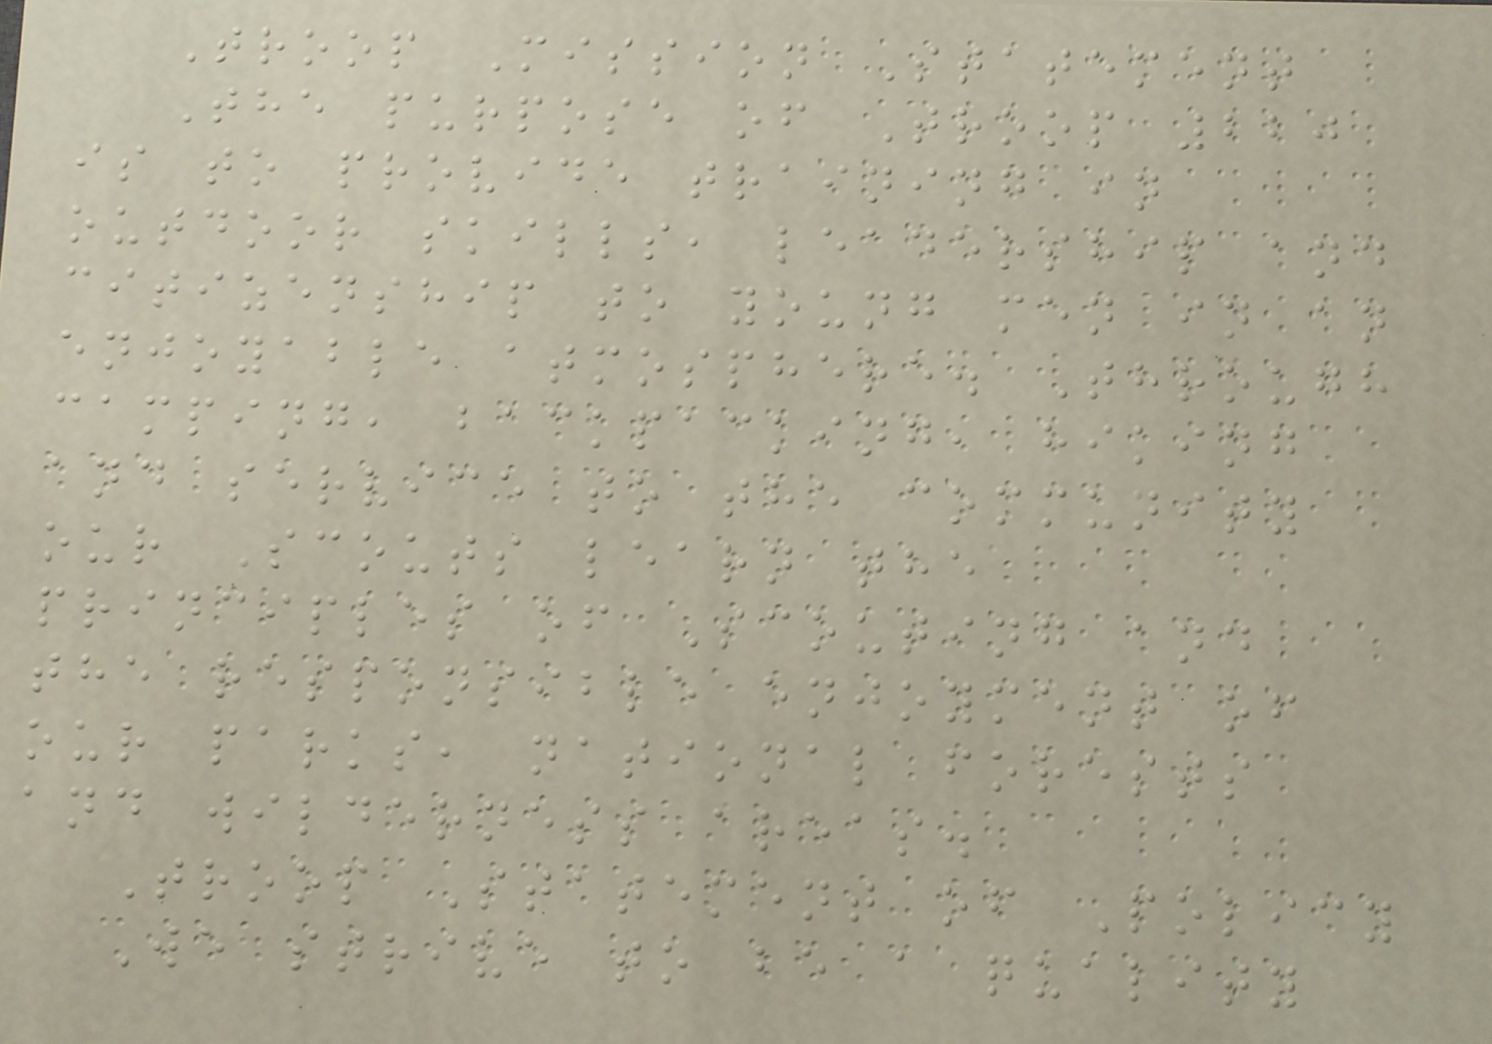Troop Mission Statement
The purpose of Troop 220
is to provide training in
outdoor skills, leadership and
citizenship to young men in an
enjoyable atmosphere. Through
camping, backpacking, hiking
and service to the community
our Scouts learn the
principles of Scouting and
the responsible enjoyment of
our parks, national forests
and wilderness areas.
Troop Statement of Policy
We strive to be a quality
